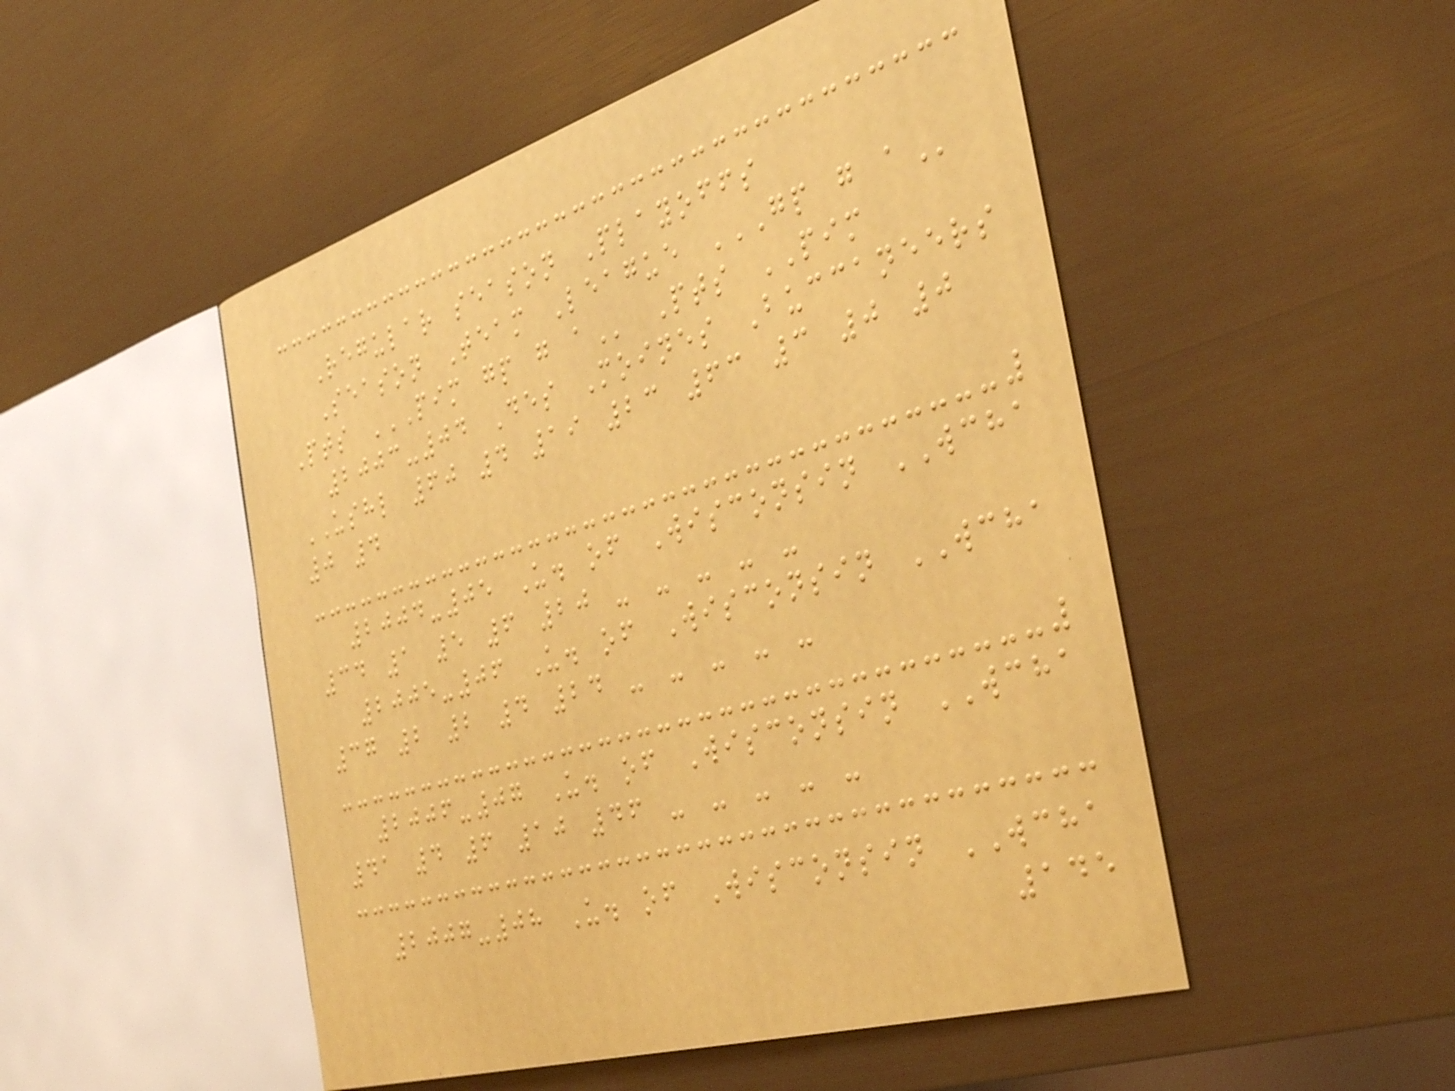Regular season Playoffs
Season Team League GP G A
Pts PIM GP G A Pts PIM
2003-04 Des Moines Buccaneers
USHL 60 4 19 23 63 3 0 0
0 4
2004-05 U. of Wisconsin WCHA
34 1 5 6 20 - - - - -
2005-06 U. of Wisconsin WCHA
37 2 2 4 24 - - - - -
2006-07 U. of Wisconsin WCHA
41 4 6 10 46 - - - - -
2007-08 U. of Wisconsin WCHA
145
